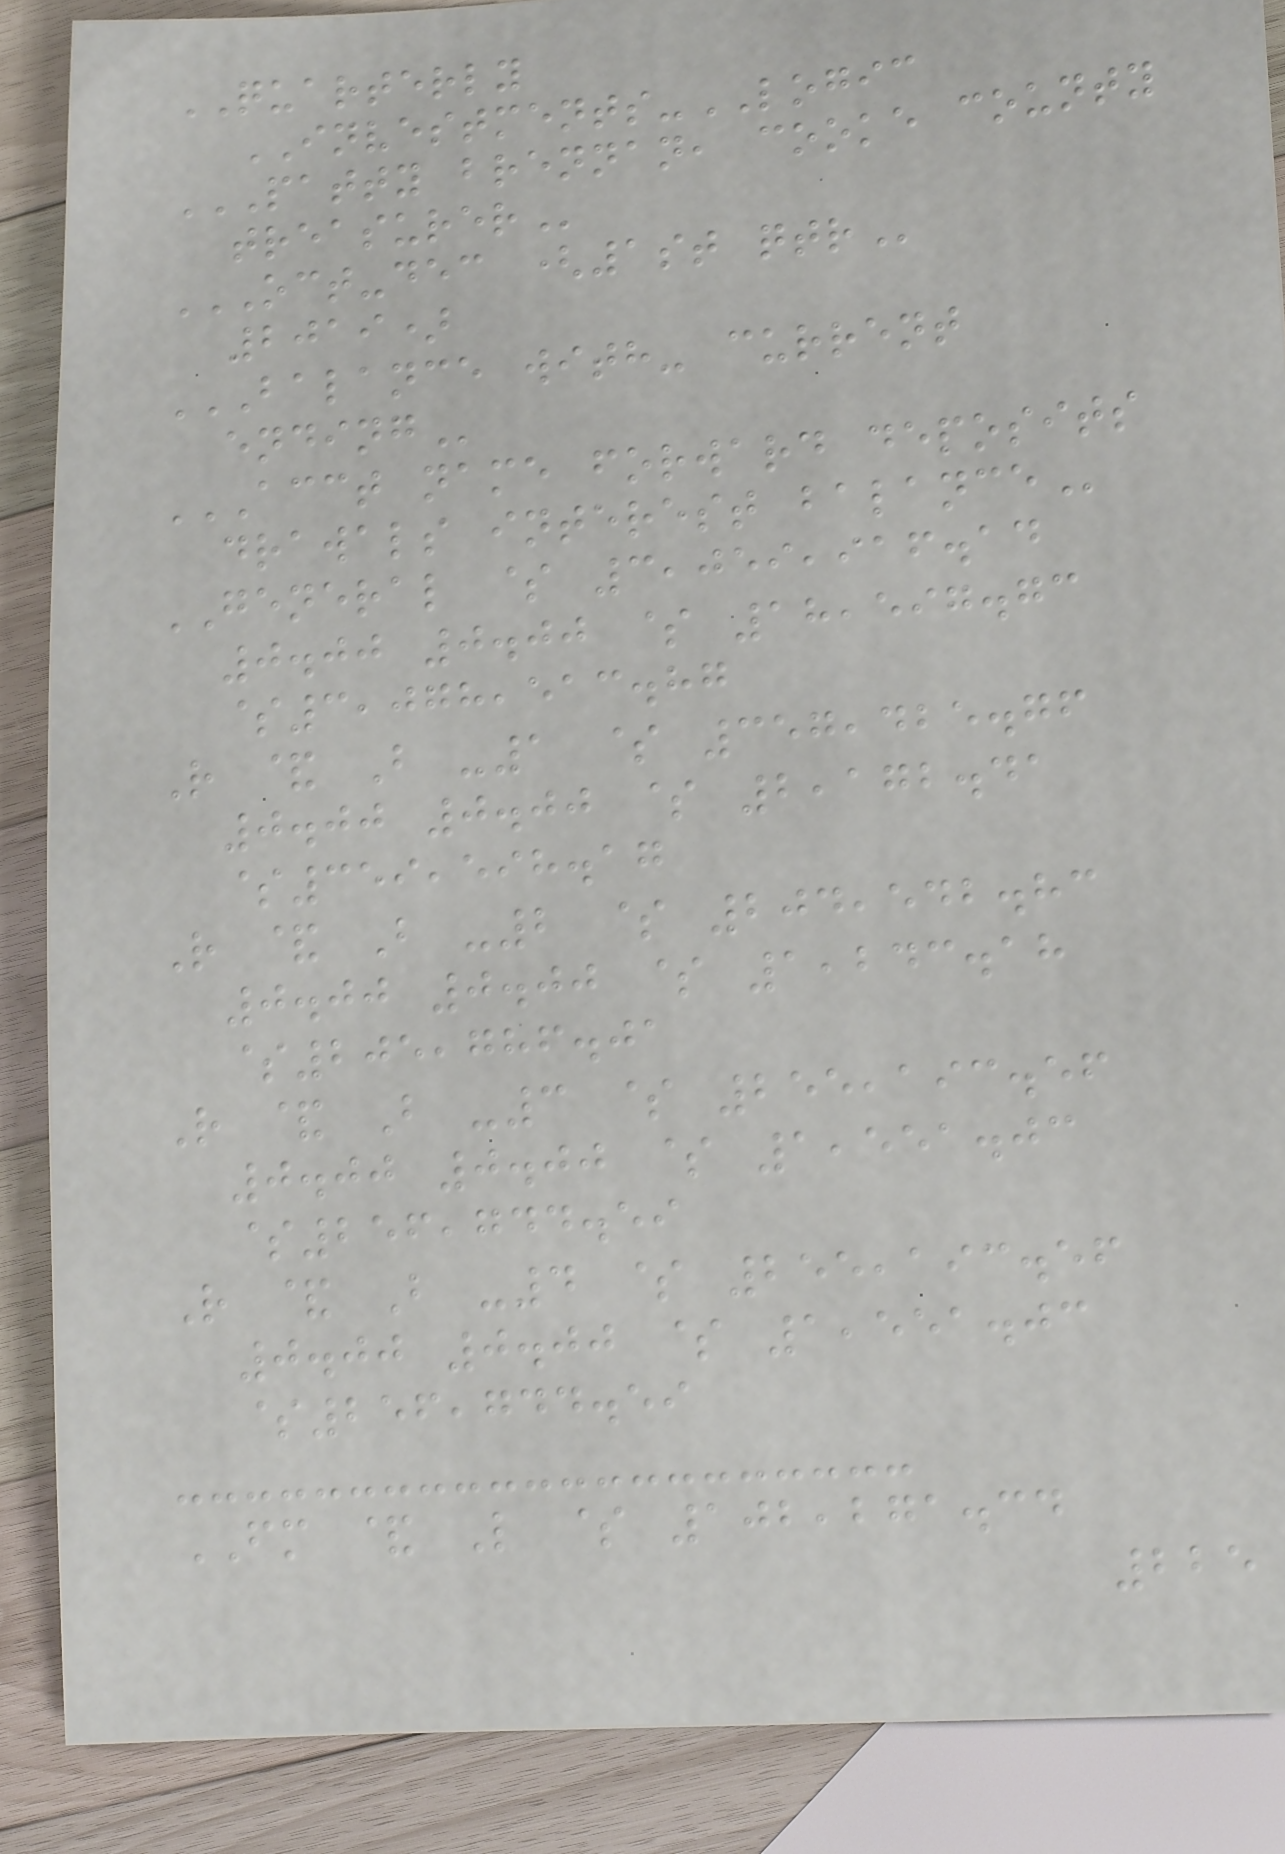QUARTERLY
INVESTMENTS-LOGIC
PATTY BRENNAN, COOKE COUNTY
TREASURER
OCT-DEC (1ST QTR
2019)
BALANCE WITH- CURRENT
ENDING
ACCT NAME FORWARD DEPOSITS
DRAWALS INTEREST BALANCE
GENERAL $ 3,059,916.14
0.00 0.00 $ 18,597.73
$3,078,513.87
R & B -1 $ 357,425.76
0.00 0.00 $ 2,172.41
$359,598.17
R & B -2 $ 204,542.83
0.00 0.00 $ 1,243.18
$205,786.01
R & B -3 $ 255,193.56
0.00 0.00 $ 1,551.03
$256,744.59
R & B -4 $ 255,193.56
0.00 0.00 $ 1,551.03
$256,744.59
FM & L $ 102,271.34
225
